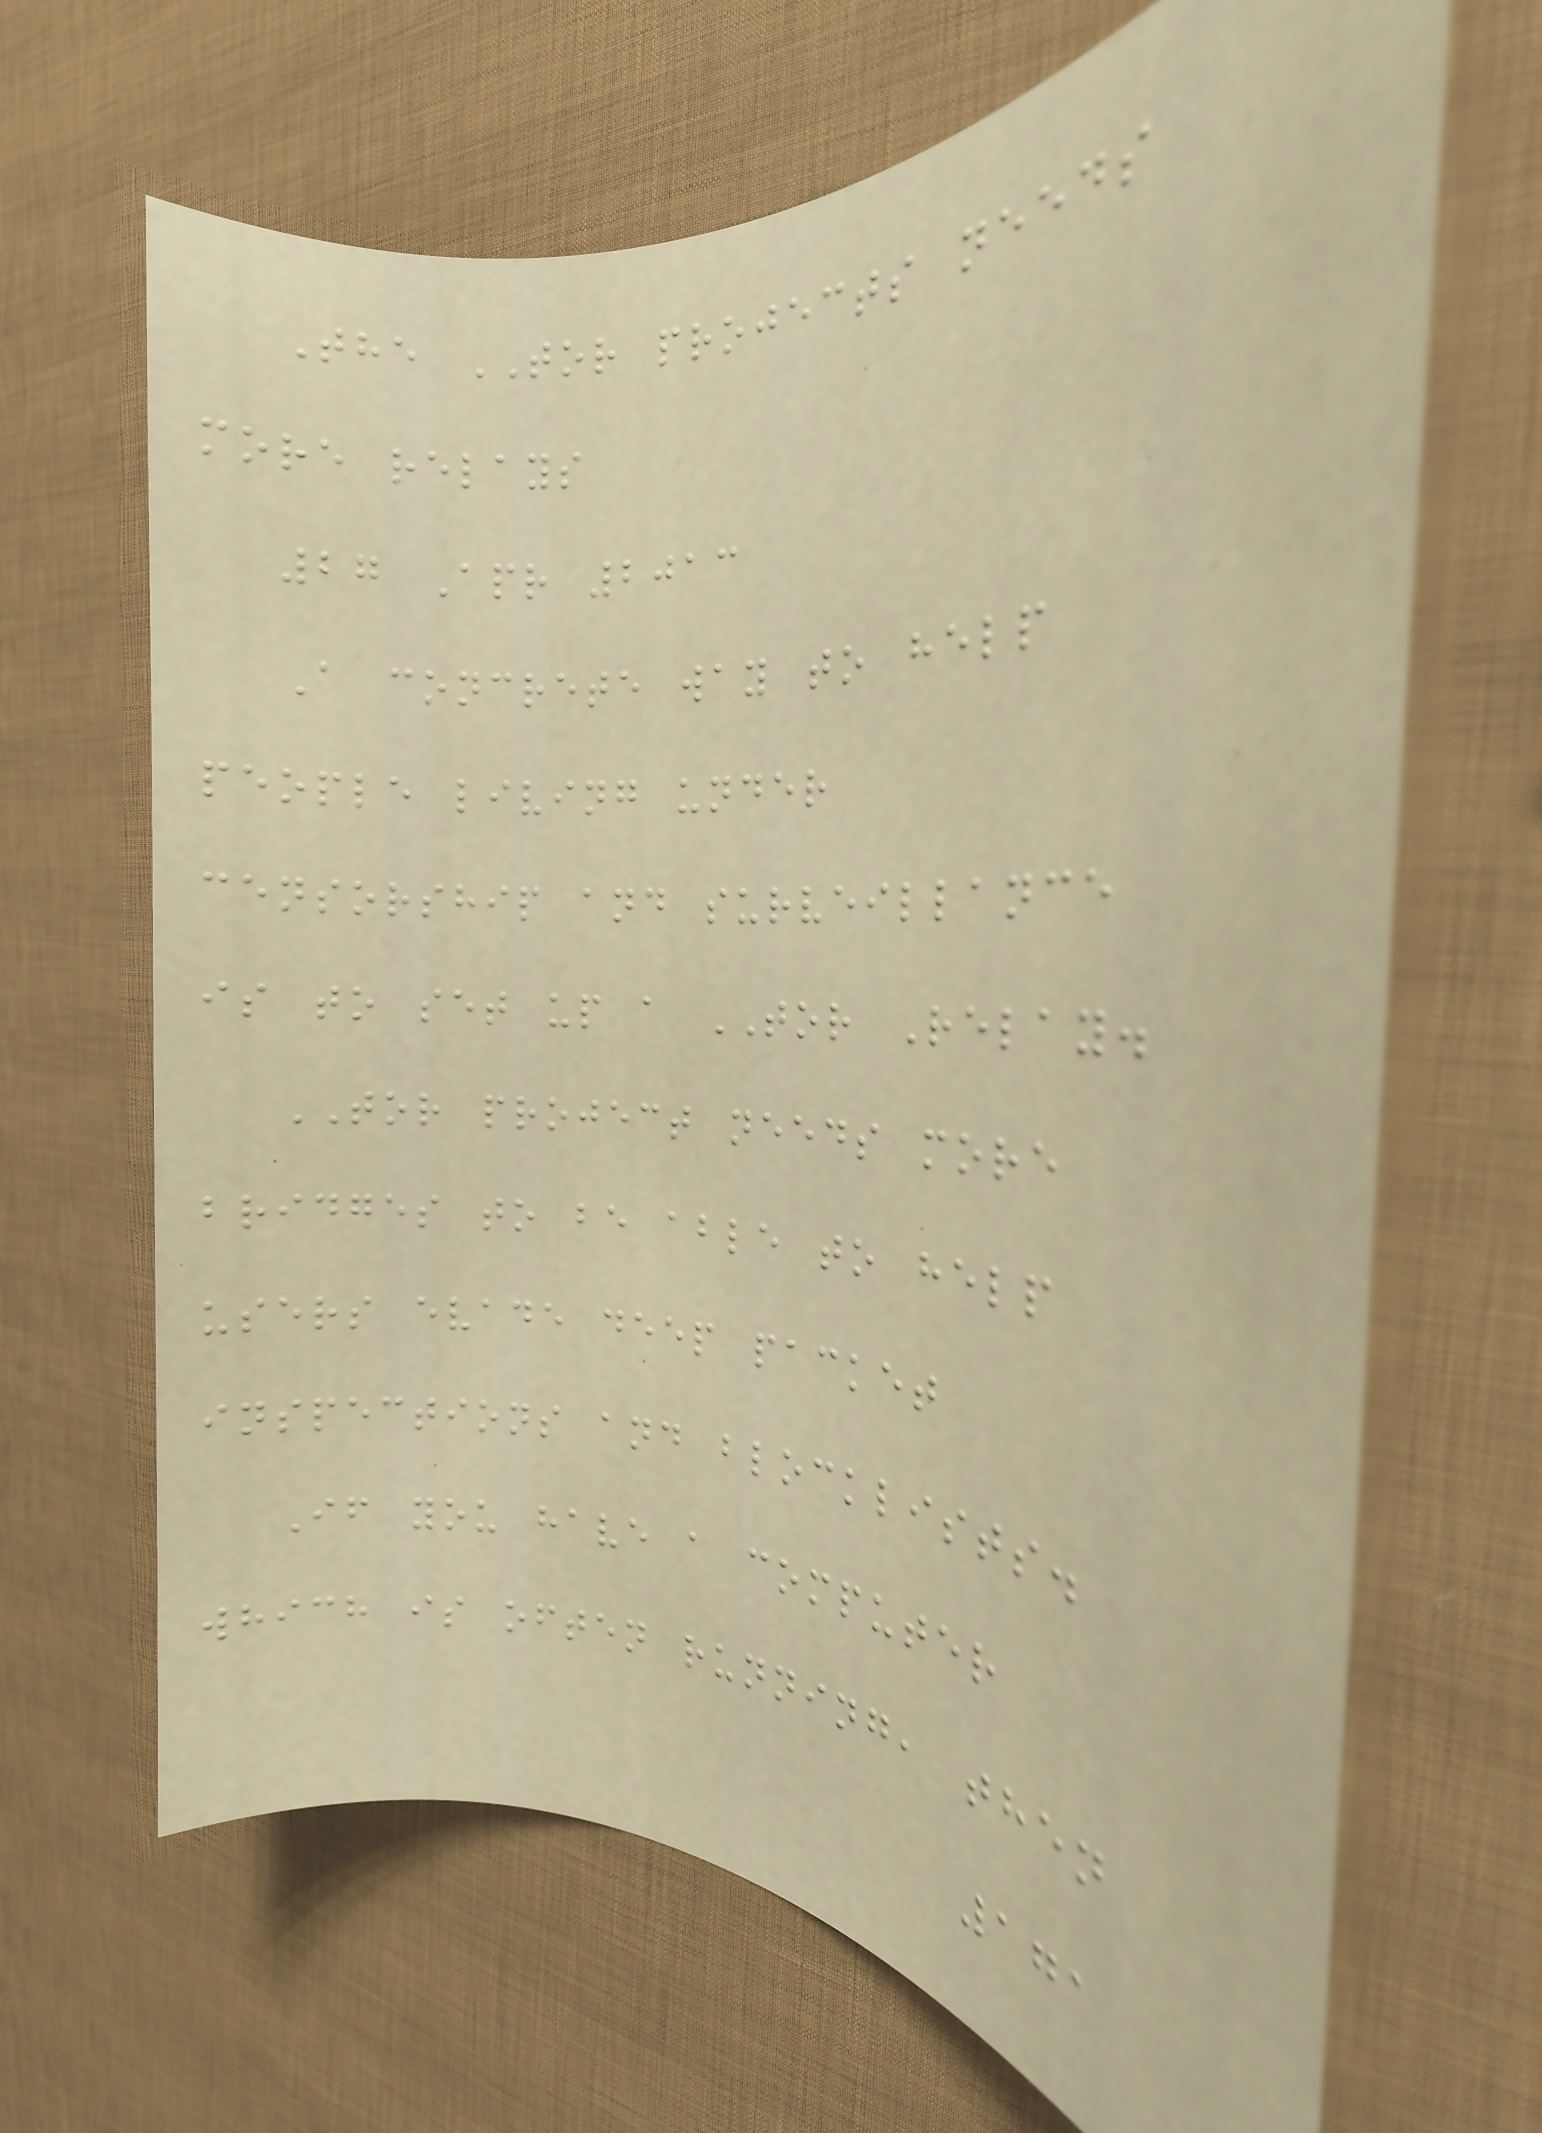The TOR projects needs
more relays
27 Apr 2013
A concrete way to help
people living under
censorship and surveillance
is to set up a TOR Relay.
TOR project needs more
bridges to be able to help
users evade deep packet
inspections and blocklists.
If you have a computer
which is often running, then
171
